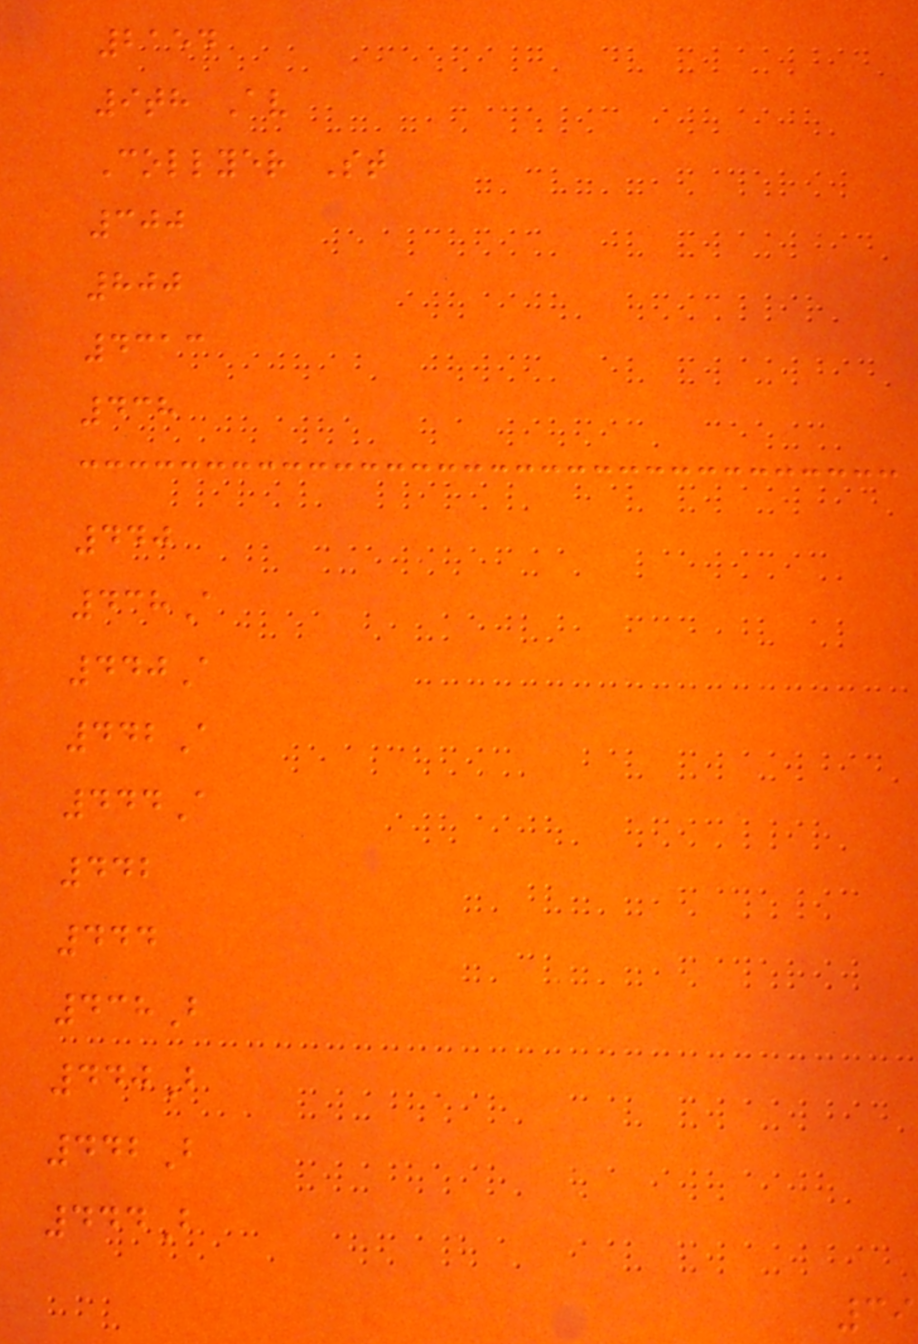2154
9th Av
Collyer St
300
800
4313
438
440
438A
440A
442A
444A
442
444
438B
440B
442B
444B
39
